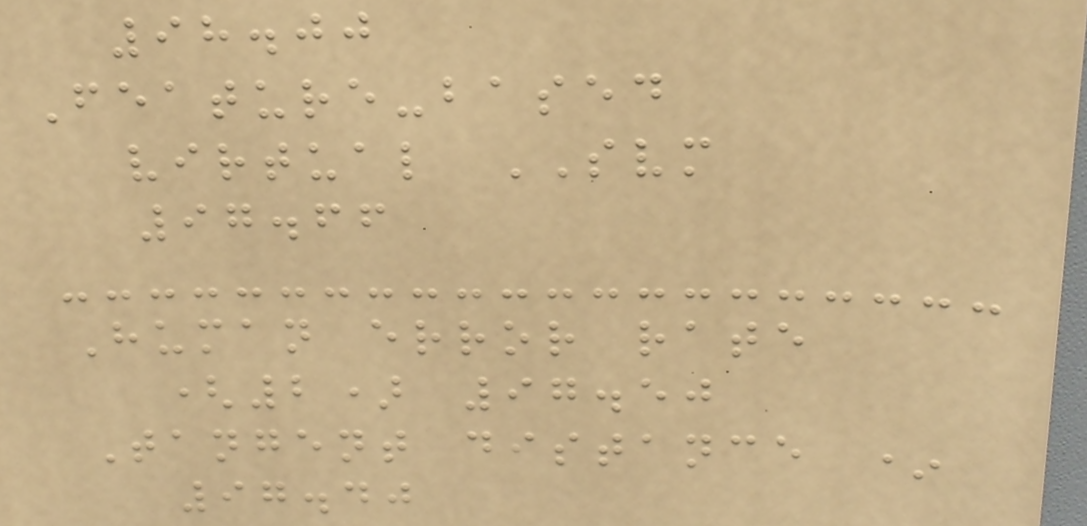98.00
Feature-based
virtual SVM
97.66
Human error rate
(2) 97.50
Tangent distance *
97.40
